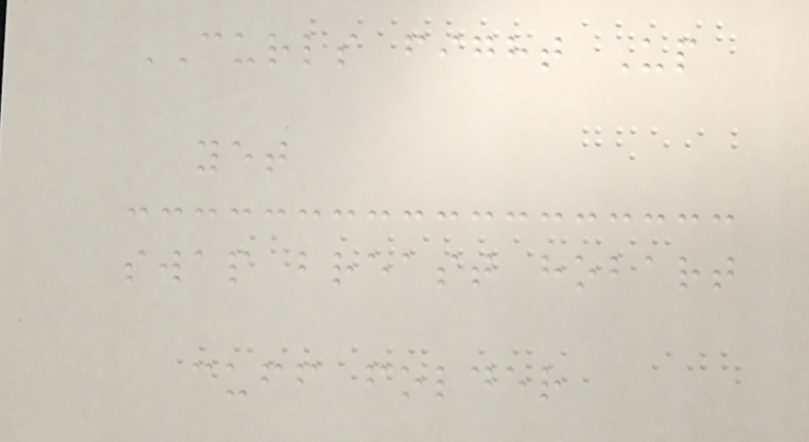CURLS fight Up
yet
swap breast hobart
cuff folder
